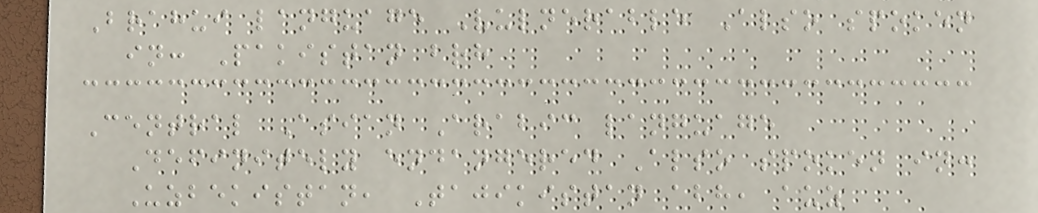Brahui language Vulnerable Also spoken
in: Pakistan brh
Central Asian Arabic language
Definitely endangered Also spoken in:
Uzbekistan, Tajikistan abh, auz
